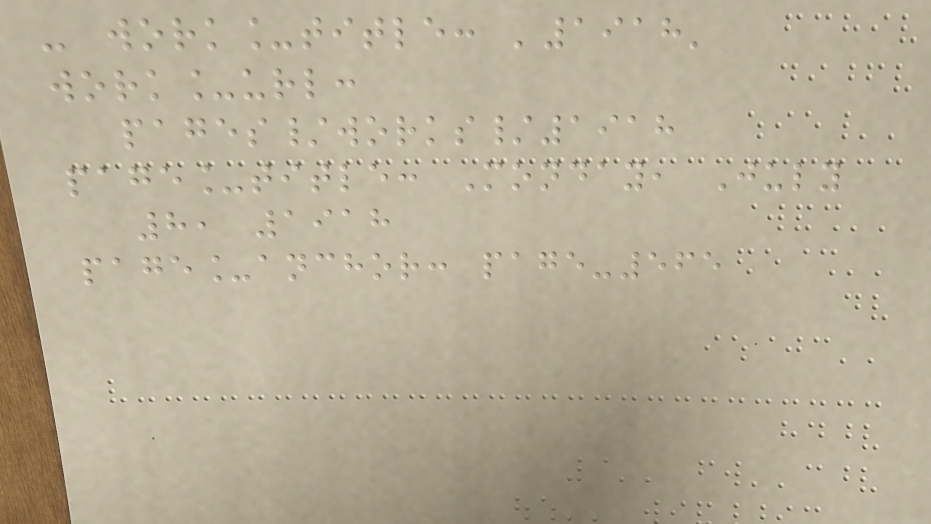- work_title: '1918'
work_url:
pages/works/1918
page_title: Monday, July
8, 1918
page_anchor: page-565
